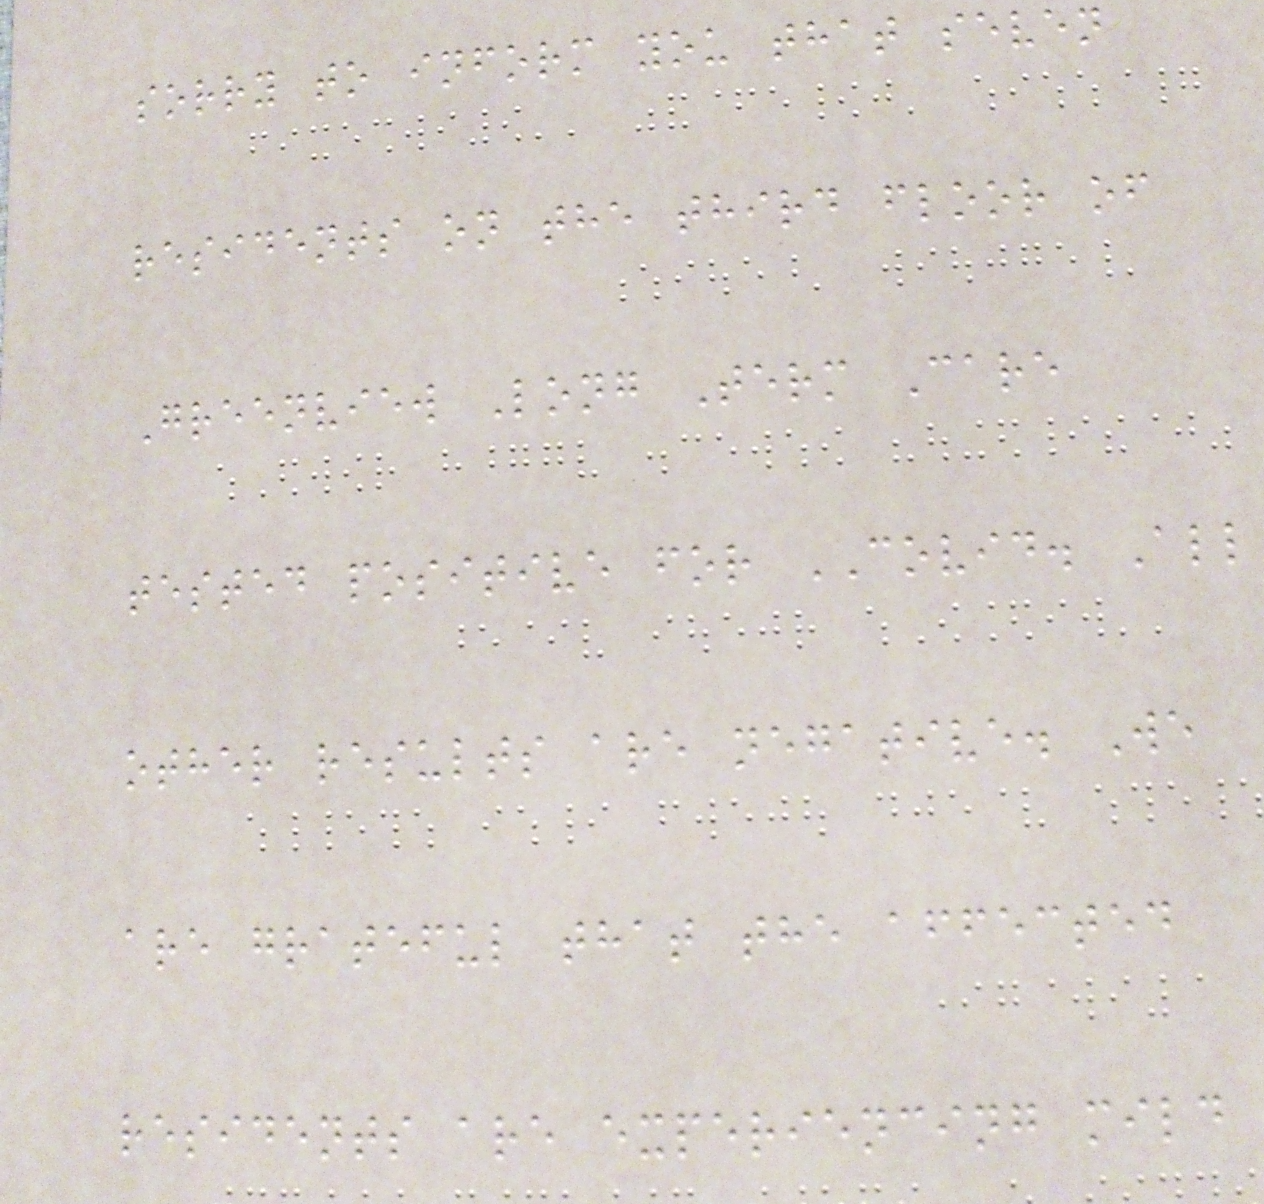sorry to inform you that seven
residents on the third floor of
Greenview Long Term Care
tested positive for COVID. All
other results are negative. We
are grateful that the affected
residents are experiencing mild
